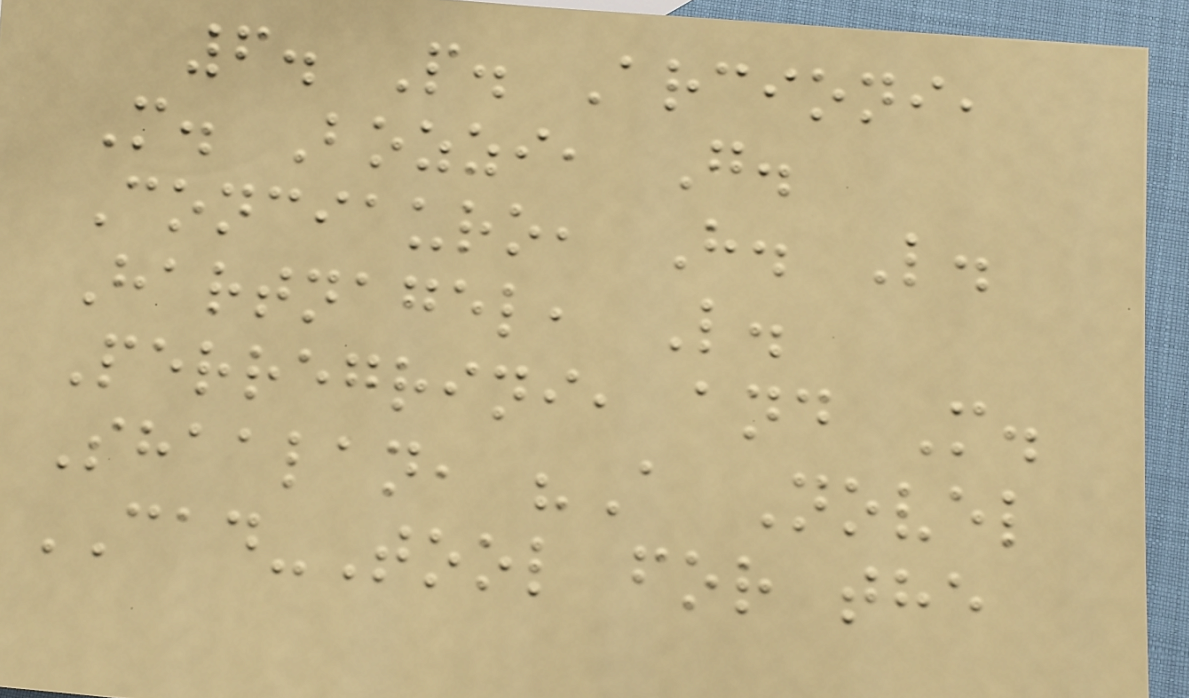6. P. Arcioni,
M. Bozzi, G.
Conciauro, H. L.
Hartnagel, L.
Perregrini, and M.
Shaalan, "A Novel
CAD-Tool for the
